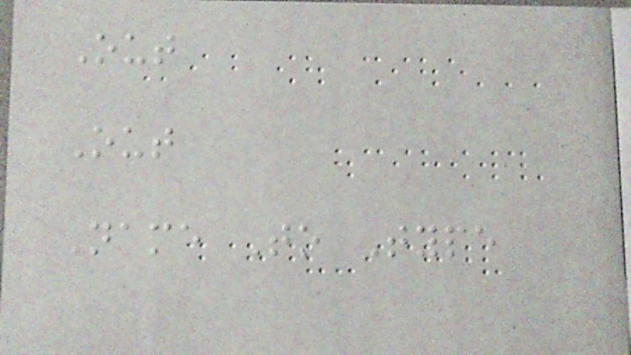Out
Out
Name To Type
